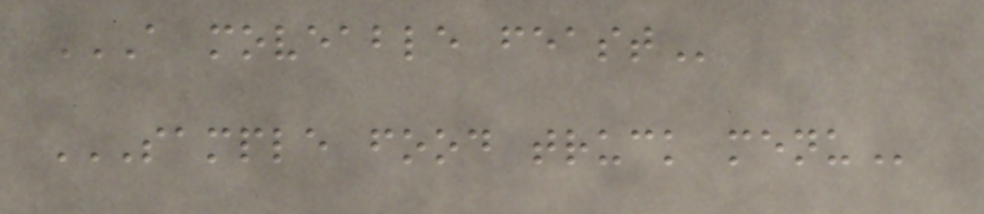A MOVEABLE FEAST
SAMPLE FOOD TRUCK MENU
